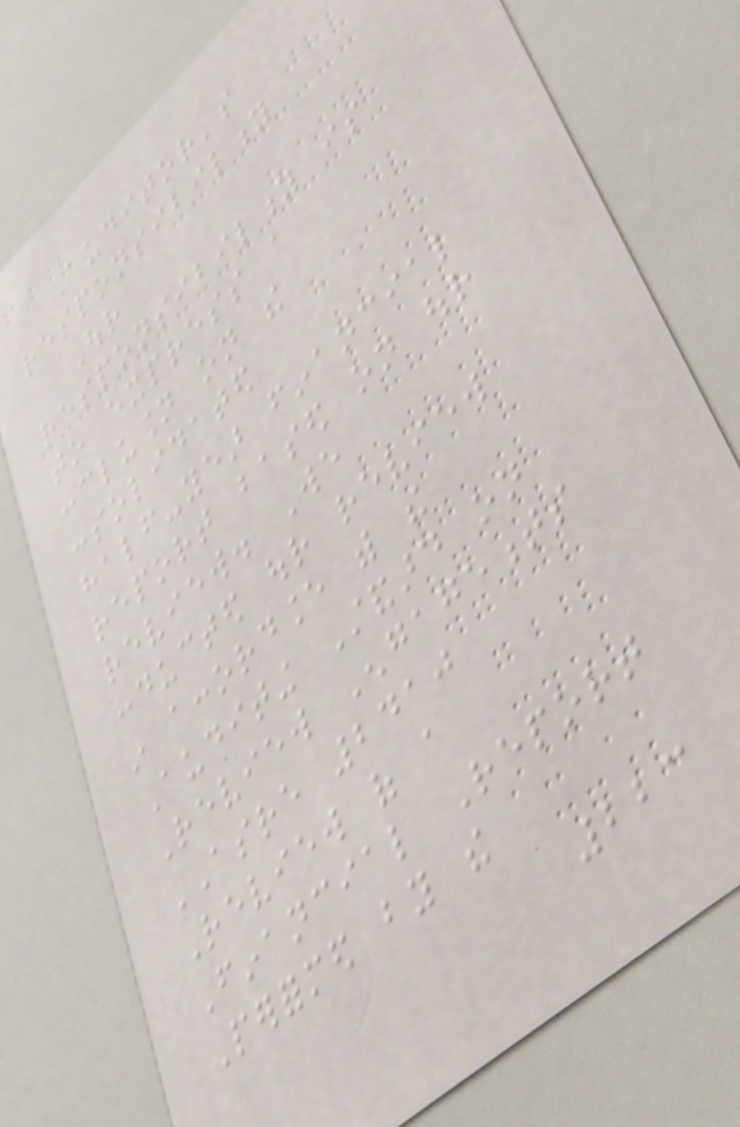Auditor's
responsibility
Our
responsibility is
to express a
conclusion on the
consolidated
half-year financial
report based on our
review. We
conducted our review
in accordance with the
Auditing Standard on
Review Engagements
ASRE 2410
Review of a
Financial Report
Performed by the
223
